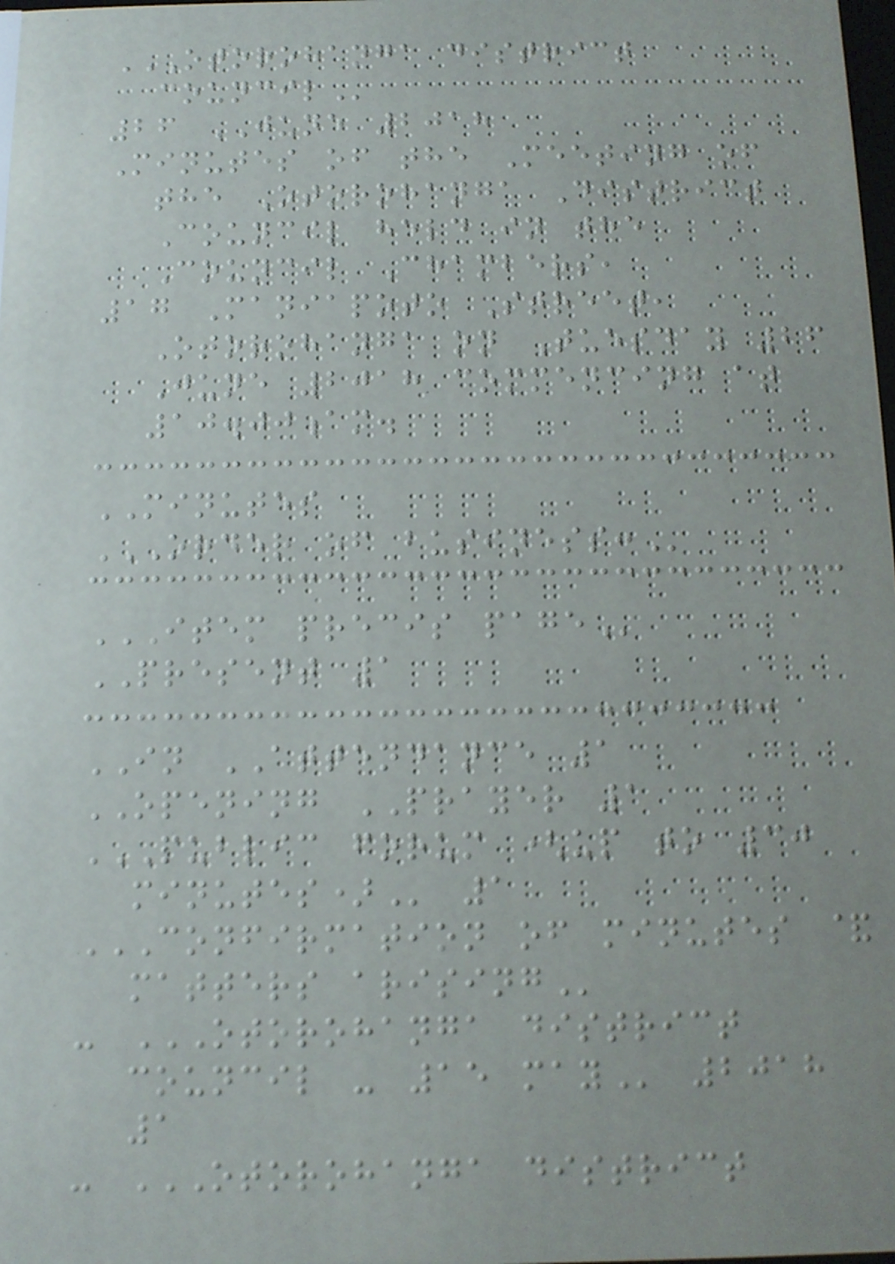OTOROHANGA DISTRICT
COUNCIL
26 JUNE 2018
Minutes of the Meeting of
the Otorohanga District
Council held in the
Council Chambers,
17 Maniapoto Street,
Otorohanga on Tuesday 26
June 2018 commencing at
10.00am.
MINUTES
ORDER OF BUSINESS:
ITEM PRECIS PAGE
PRESENT 1
IN ATTENDANCE 1
OPENING PRAYER 1
PUBLIC FORUM (UP TO 30
MINUTES) 1
CONFIRMATION OF MINUTES &
MATTERS ARISING
- OTOROHANGA DISTRICT
COUNCIL - 15 MAY 2018
1
- OTOROHANGA DISTRICT
